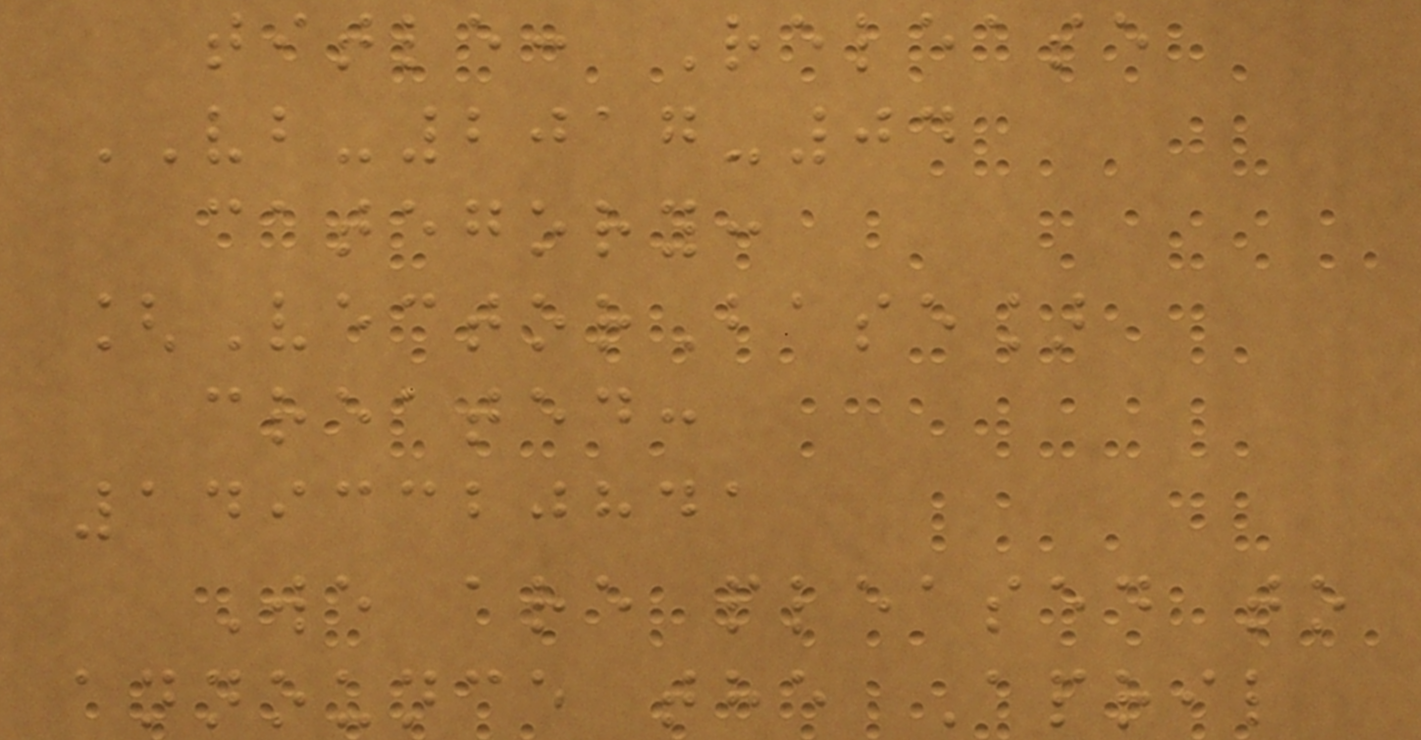title: Release
VB-2017-04
category:
[VectorBase]
created:
1493320841
We are pleased to
announce the April
